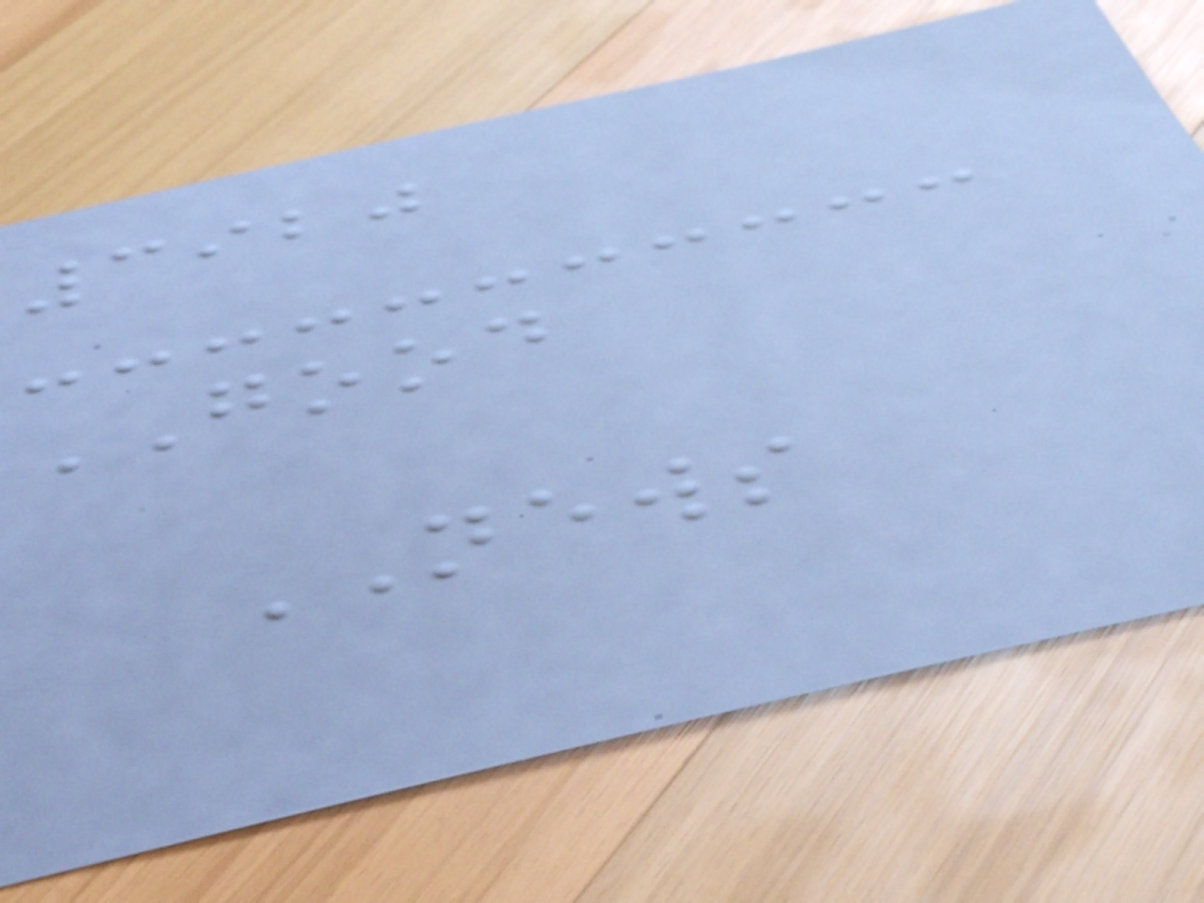3920
GOOD
NEWS
